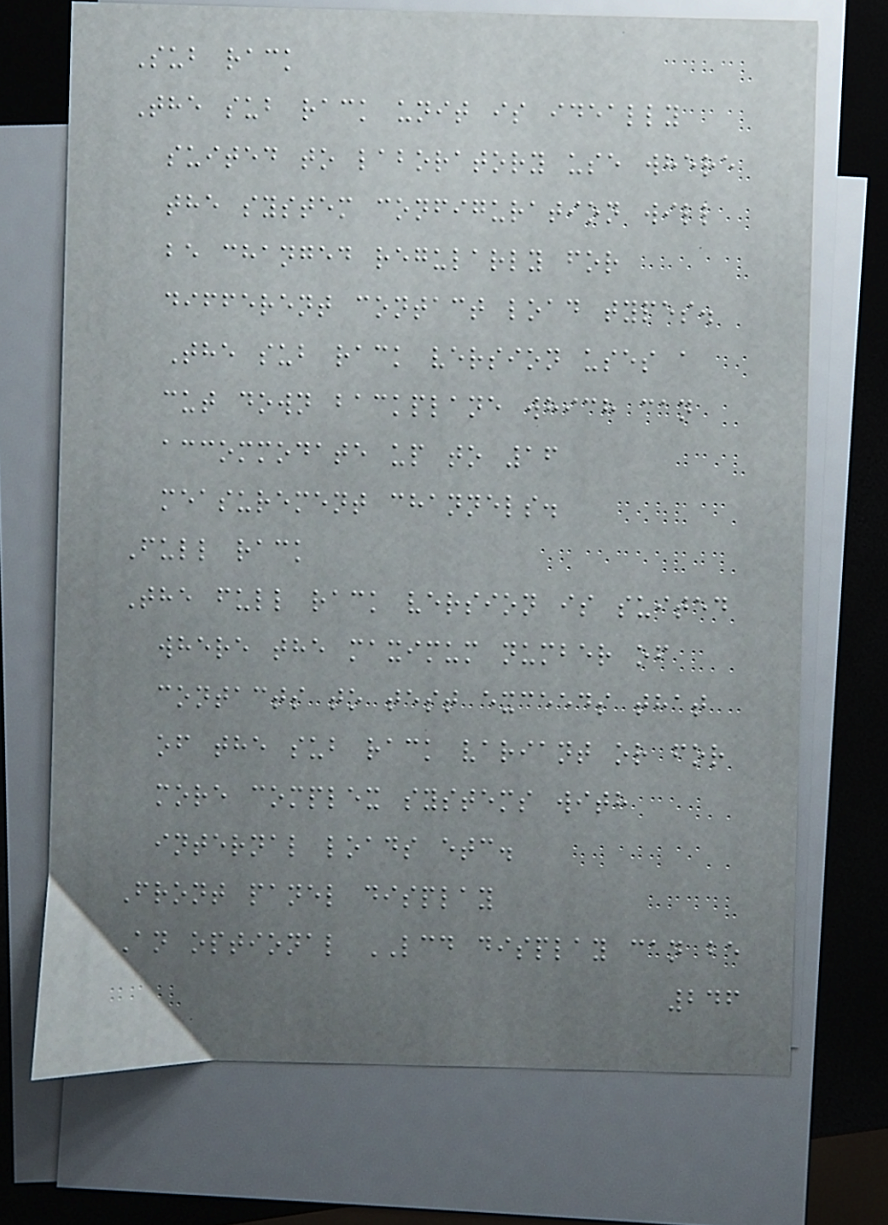Sub rack
The sub rack unit is ideally
suited to laboratory use where
the system configuration will
be changed regularly for
different contact load types.
The sub rack version uses a
cut down backplane which can
accommodate up to 16
measurement channels.
Full rack
The full rack version is suited
where the maximum number of
contacts to test exceeds that
of the sub rack variant or for
more complex systems with
internal loads etc.
Front panel display
An optional LCD display can be
246
